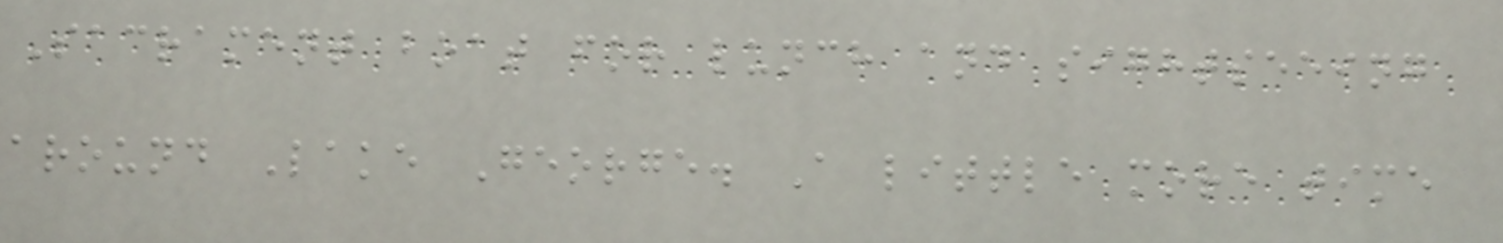Sacrament boat for lunch and sightseeing
around Lake George. A little more time
